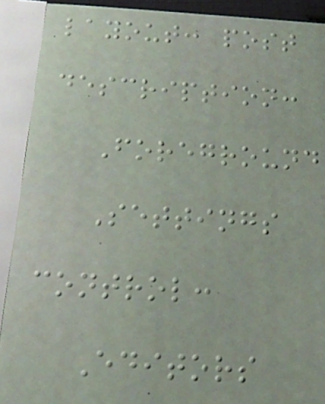layout: post
description:
Foreground
Settings
control:
Editors
